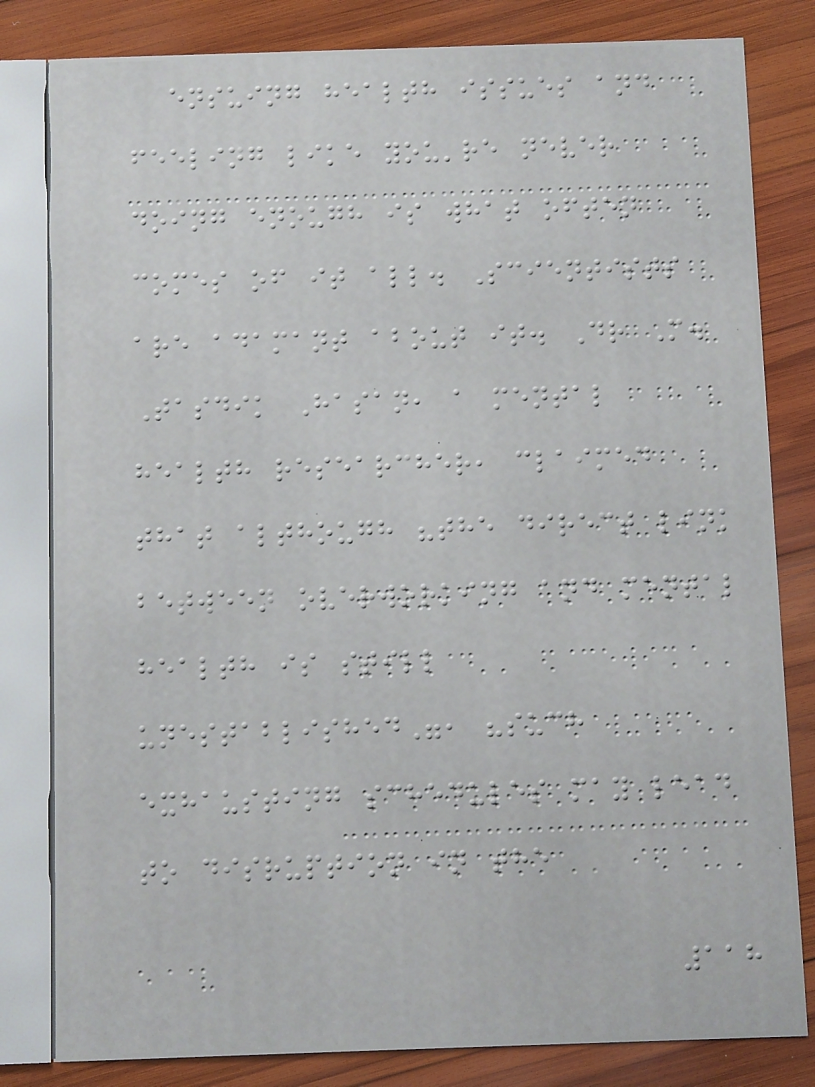ensuing health issues and
feeling like you're never
doing enough is what often
comes of it all. Scientists
are adamant about it. Dr M.
Tasdik Hasan, a mental
health researcher, claimed
that although "the direct link
between overworking and mental
health is still
unestablished", "such
exhausting schedules may lead
to disruption in the
118
